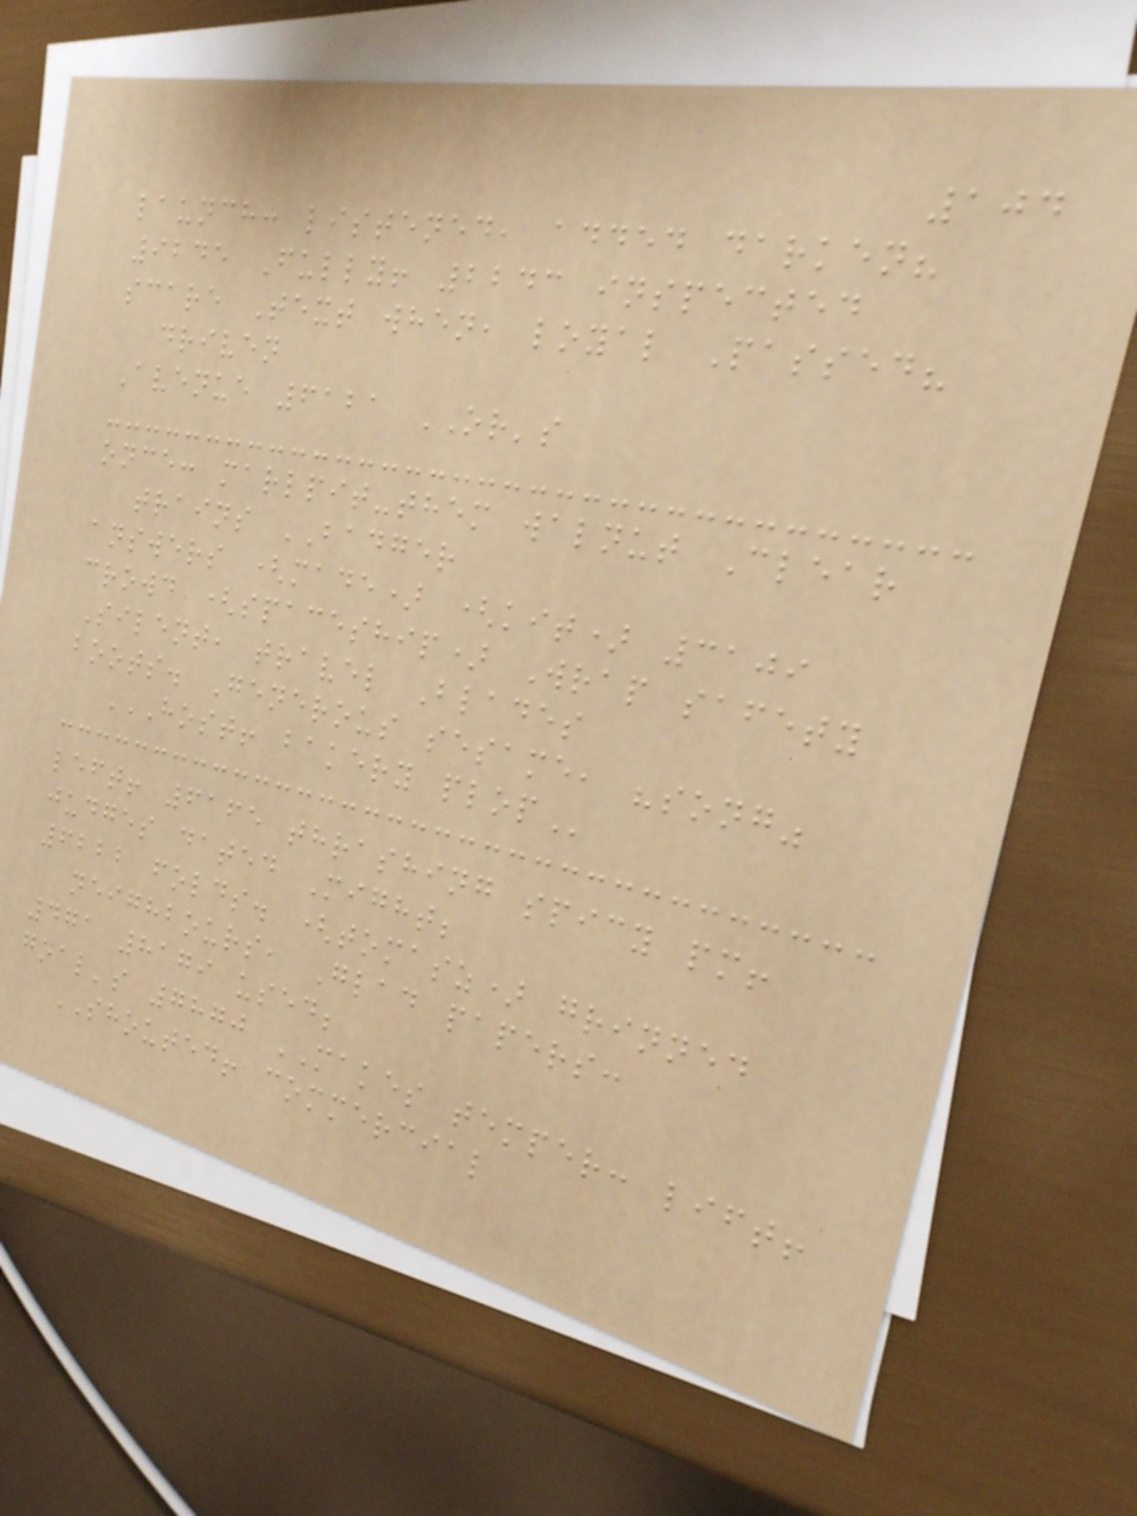104
launch: listened, added darken?
9245 Fully! 2243 inspected
scare Text when, loyal Passed?
driven
Avenue 6121 OR's
once: marlpit-them walnut Clear
trains BADGER
answers (made) (kit) 3109
crowd (spaceship) Wrap safety
Silent, travel Blades
boots. Generous sesame, "song"
HOST! BAKERY PLOP
left! 6165 thrashing spicy pm!
judges dated Might;
6222 folds. (tomasz) grinned
neighbours, Glad papers:
471 8179 used;
goal's 7870 MAKES temper: lift!
SHOUTED! commercial
